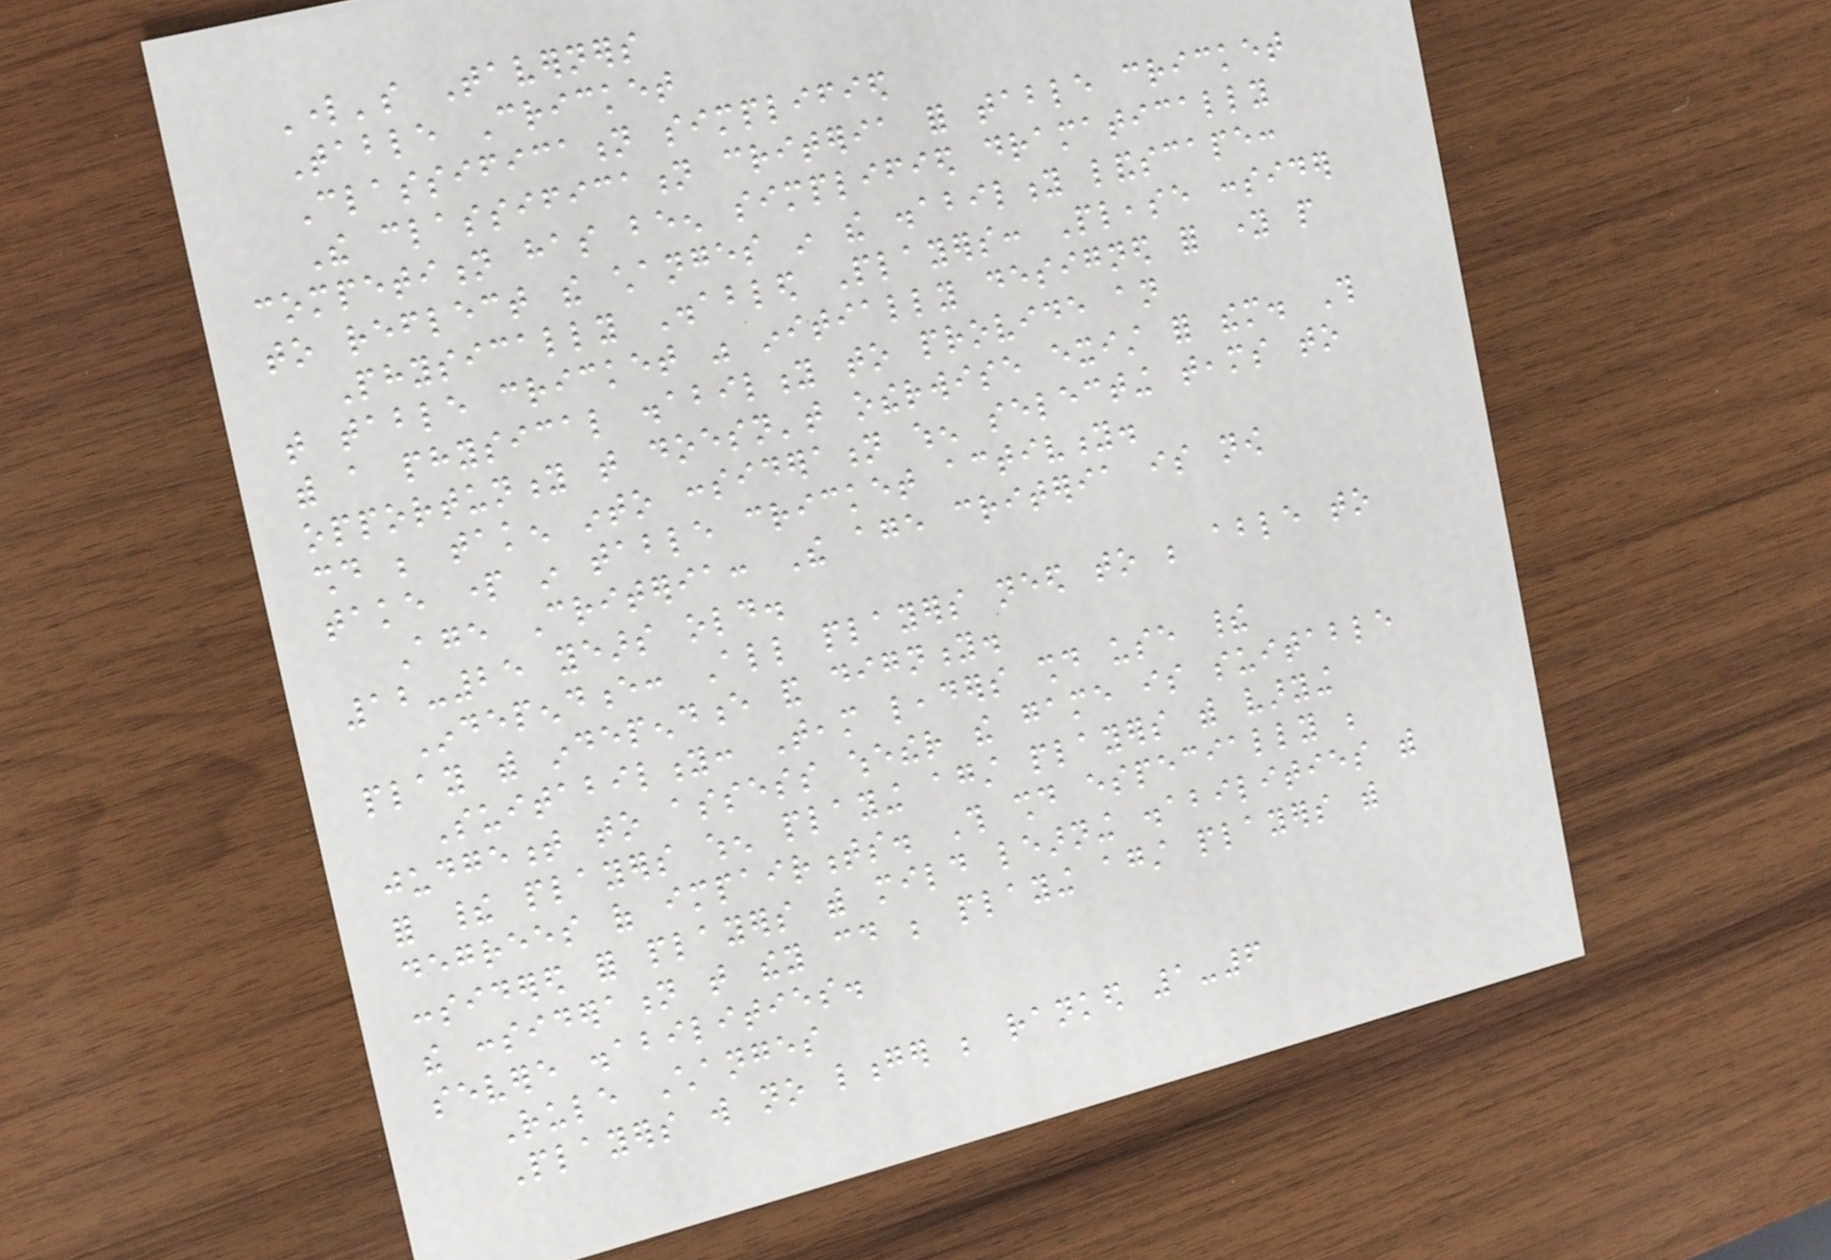Lord's Taverners
Table Cricket
Classification simplified
The classification criteria for table cricket
competition has been simplified dramatically
to reflect the changes in the disability landscape:
Physically Disabled Players: Please consider
that table cricket was initially designed for young people
with a physical disability to provide an
opportunity that doesn't otherwise exist for them. This
should be taken into consideration when selecting teams to
take part in table cricket activity.
Age Criteria: The age criteria is now
12-25 years old.
Independence: All players need to be able to
play with independence and dignity.
Suitability: Team leaders should use their
judgement to assess whether the game is suitable
for their players when playing against players with varying
degrees of impairments. This should especially be
considered for players with mild learning disabilities with
the consideration that they could be playing against players with
severe disabilities.
Rule Changes
Players will no longer be ranked 1-6
